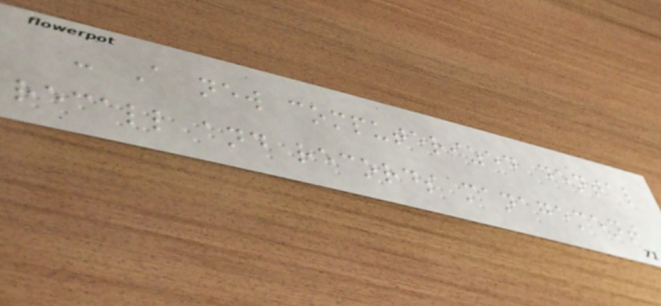- A new computerized dental
recall and records management
